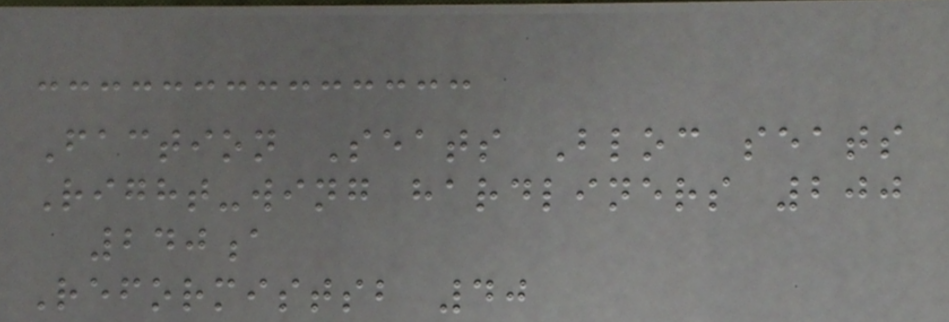Faction Seats Bloc seats
Right-wing hardliners 200
240a
Reformistsb 40
